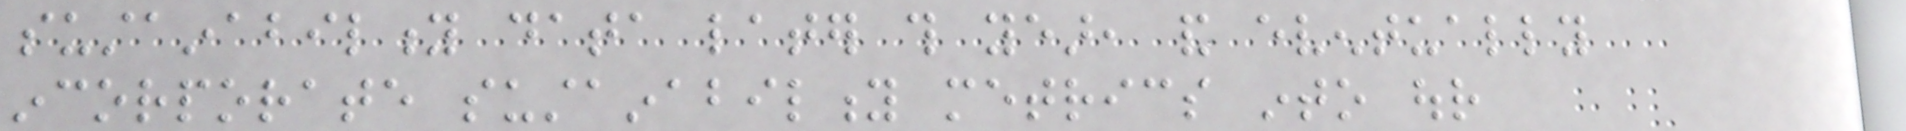sustainability data later this year, and eventually
incorporate sustainability metrics into our
